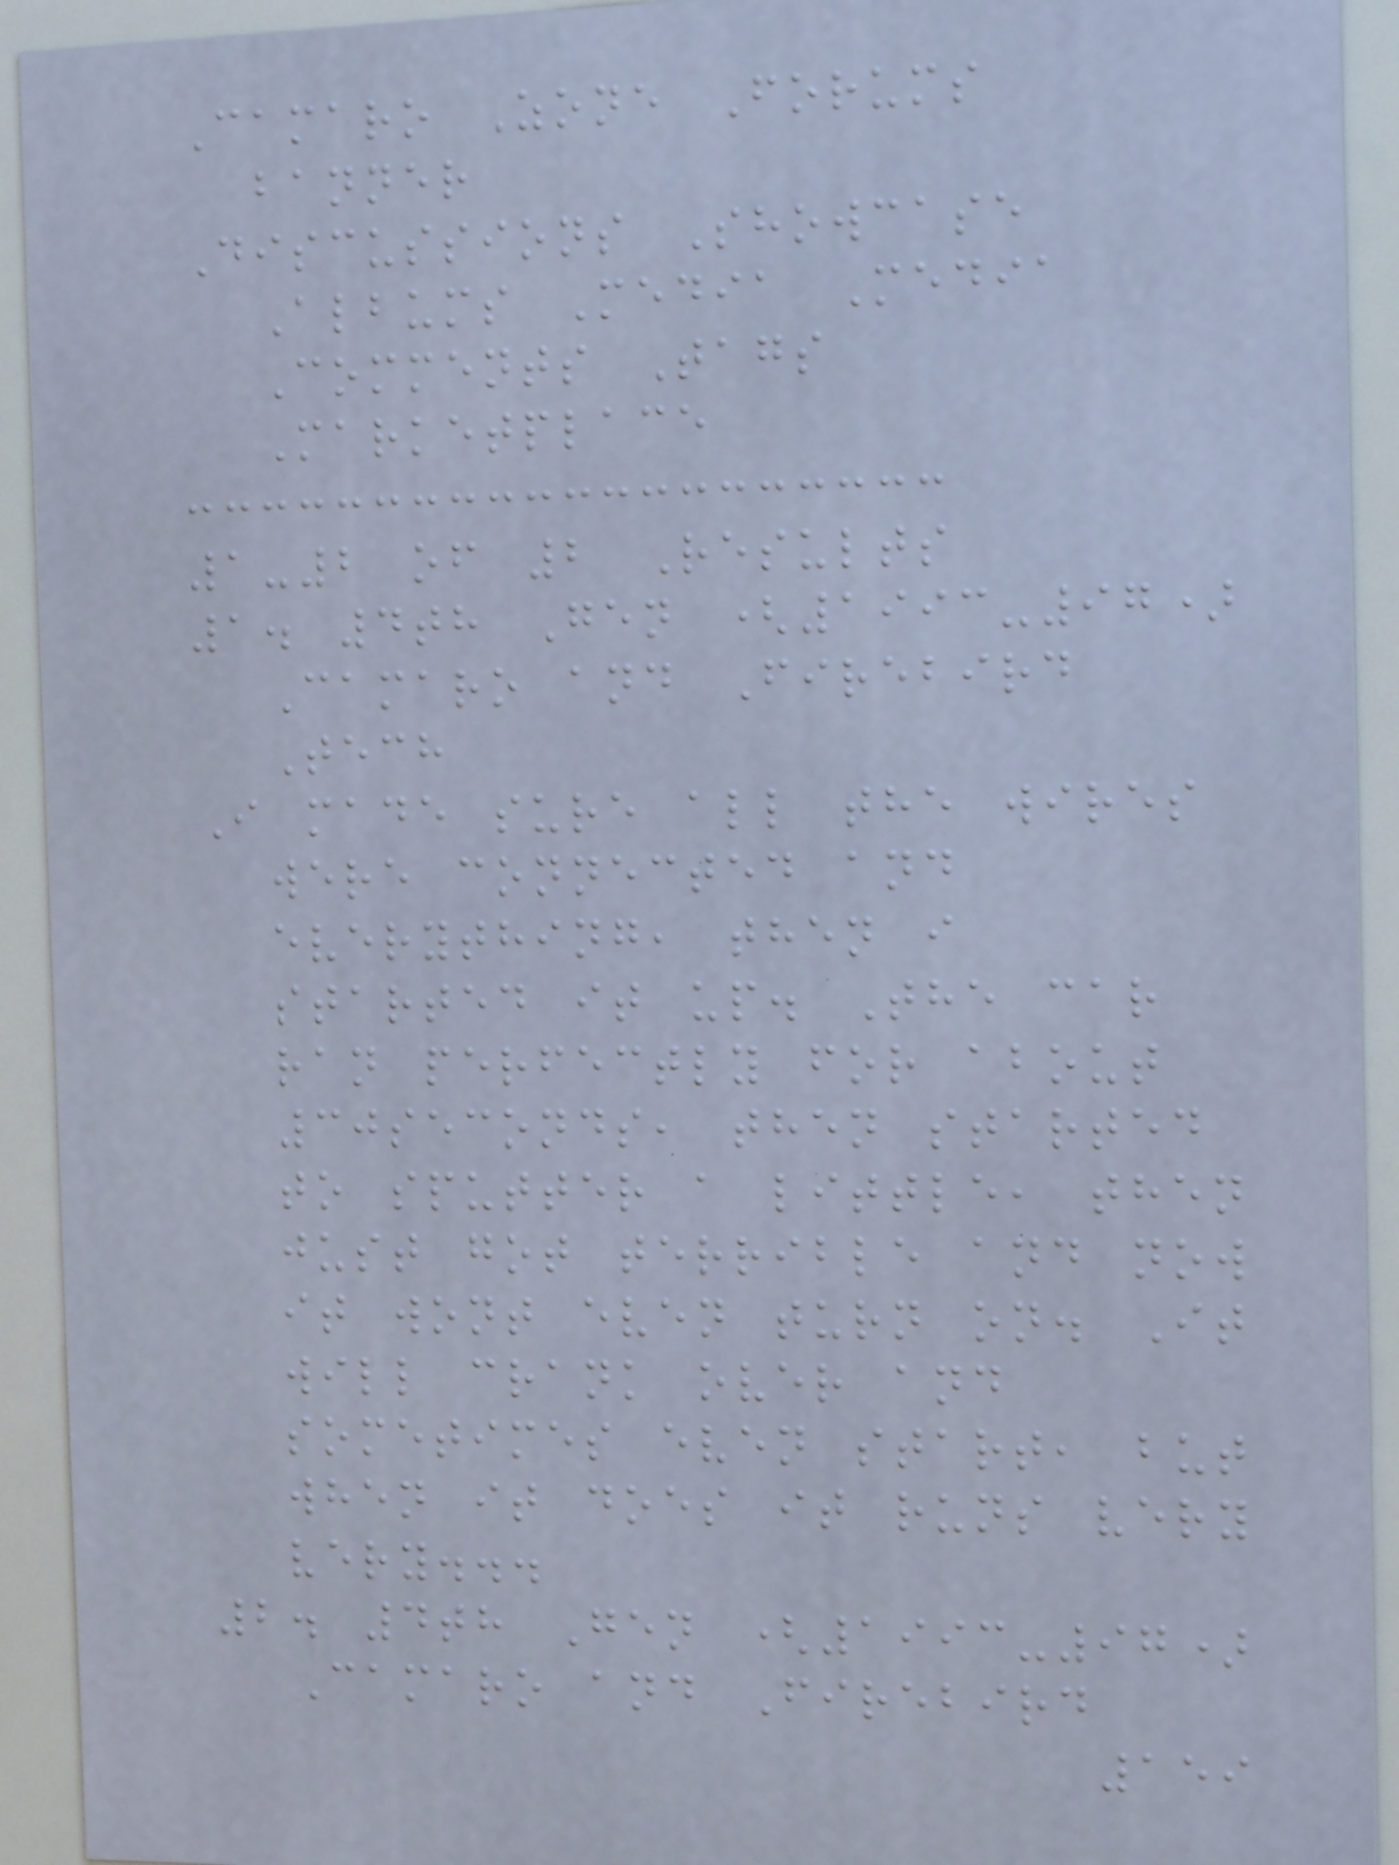Camaro Zone Forums
banner
Discussions Showcase
Albums Media Media
Comments Tags
Marketplace
1-2 of 2 Results
1. 4th Gen (1993-97)
Camaro and Firebird
Tech
I made sure all the wires
were connected and
everything, then i
started it up. The car
ran perfectly for about
30seconds, then started
to sputter a little, then
just got terrible and now
it wont even turn on. It
will crank over and
sometimes even start, but
when it does it runs very
very...
2. 4th Gen (1993-97)
Camaro and Firebird
159
